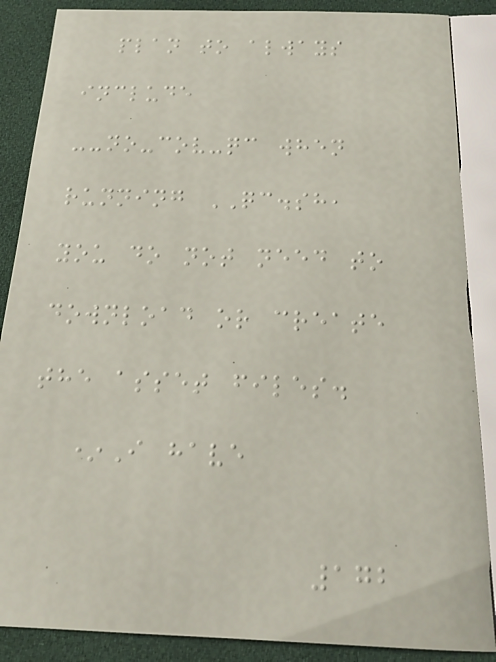plan to always
include
--no-cov-qc when
running QC.sh,
you do not need to
download or create
the asset files.
*I have
172
